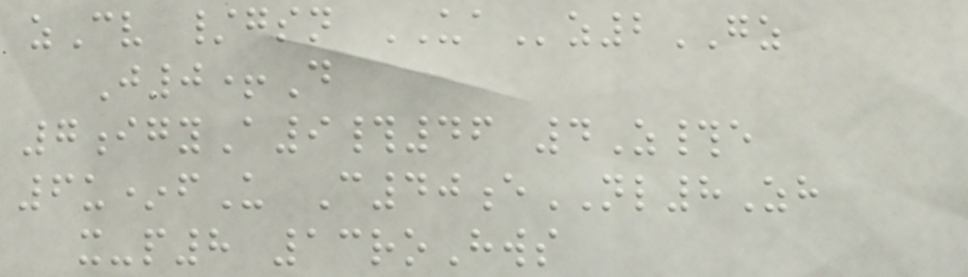zCv /gsn UAz2GZ
J0+D
7igyA9#46 4Z#e
6u*fU C40eNL8Zh
x-p8 13roHws
